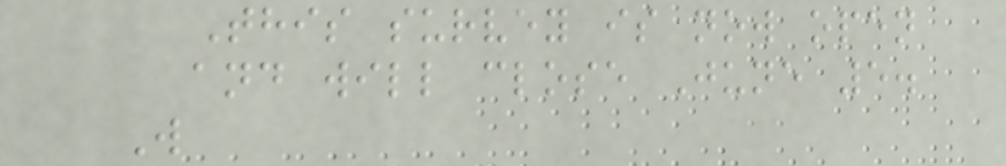This survey is now open
and will close June 5.
W
